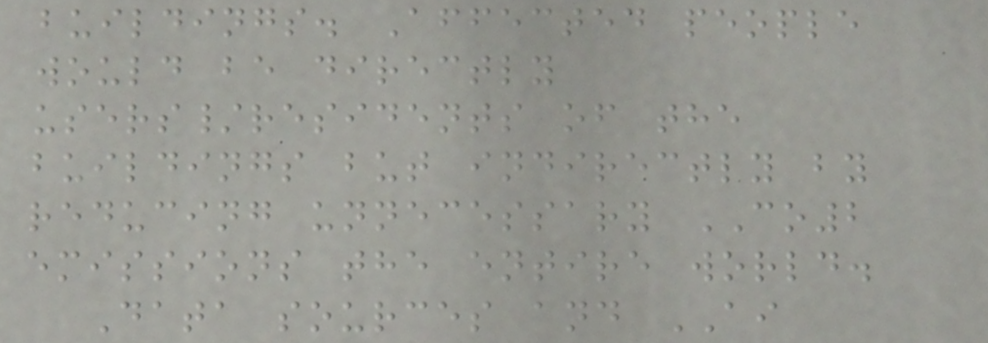buildings. Affected people
would be directly
users/residents of the
buildings but indirectly by
reducing unnecessary CO2
emissions the entire world.
Data sources and AI
